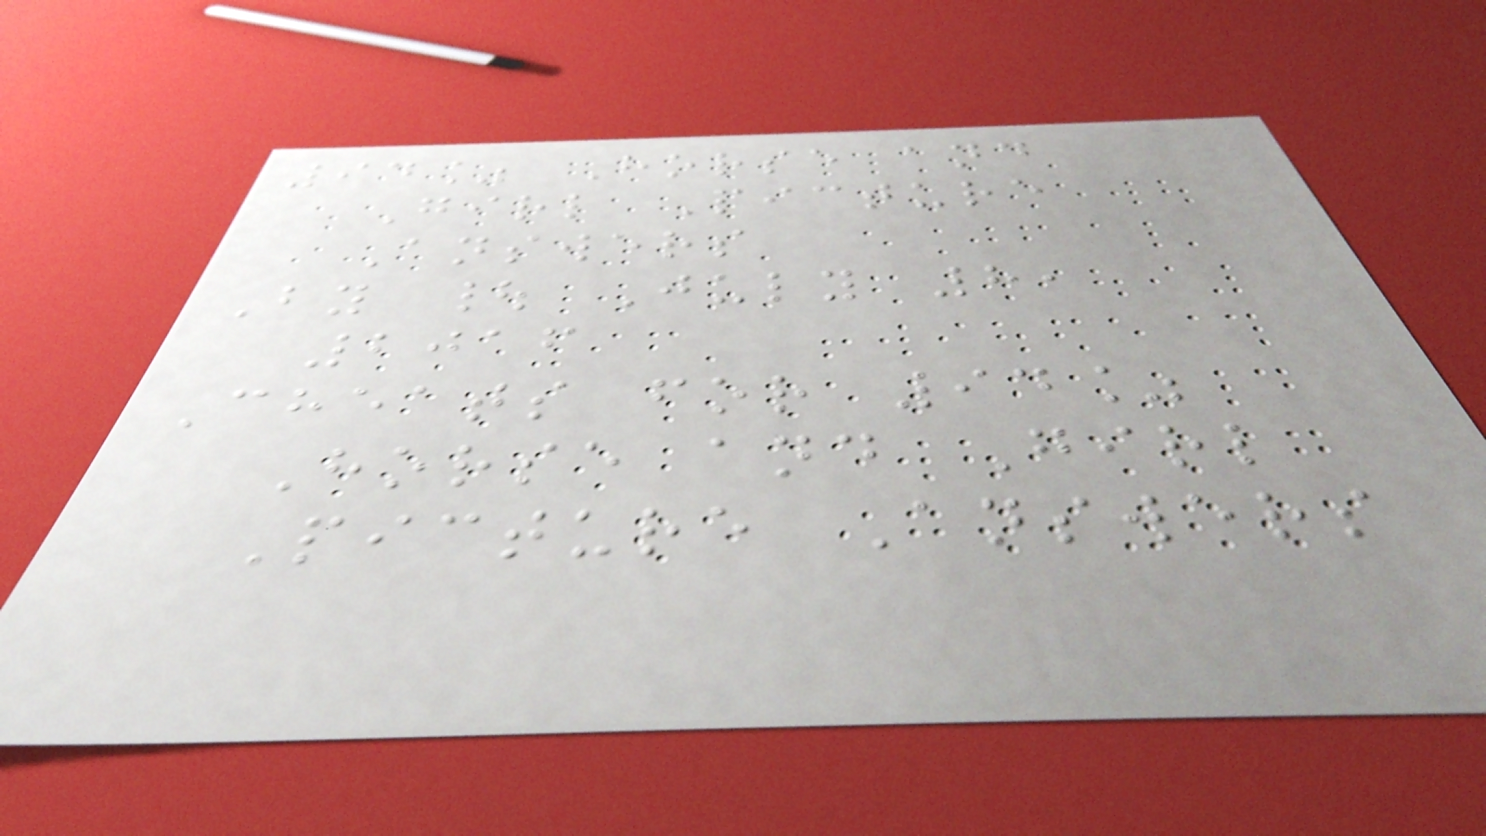94% Horse and
Girl Picture
Answers
By | July 8,
2016
Cheats for 94%
Horse and Girl
Picture Answers
